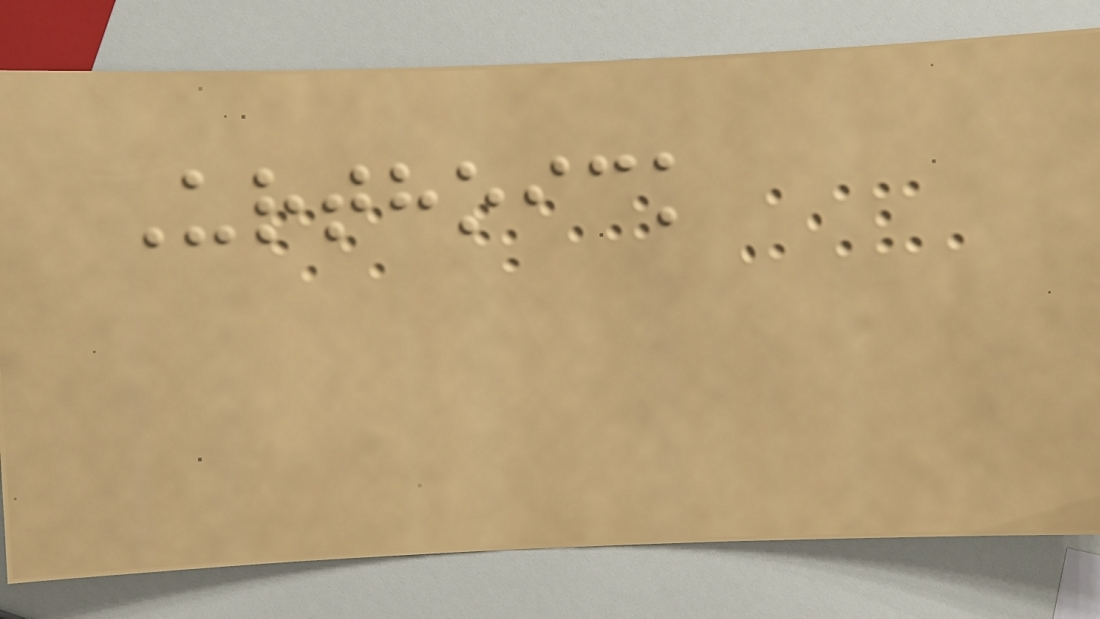Urthoick
